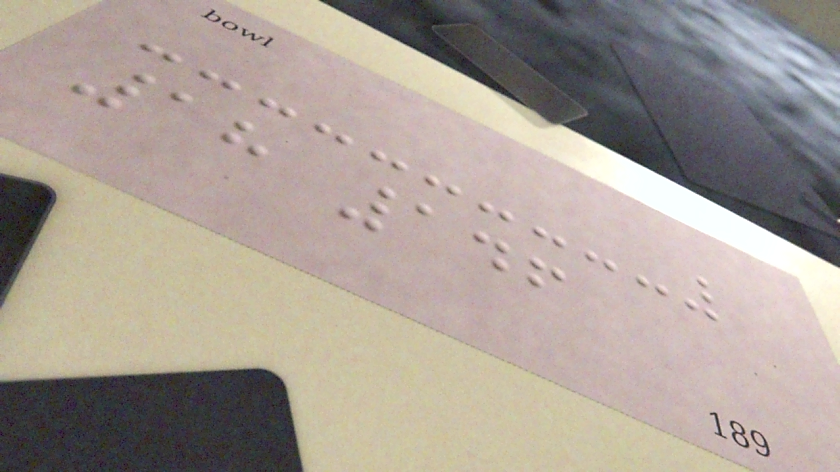18 146
